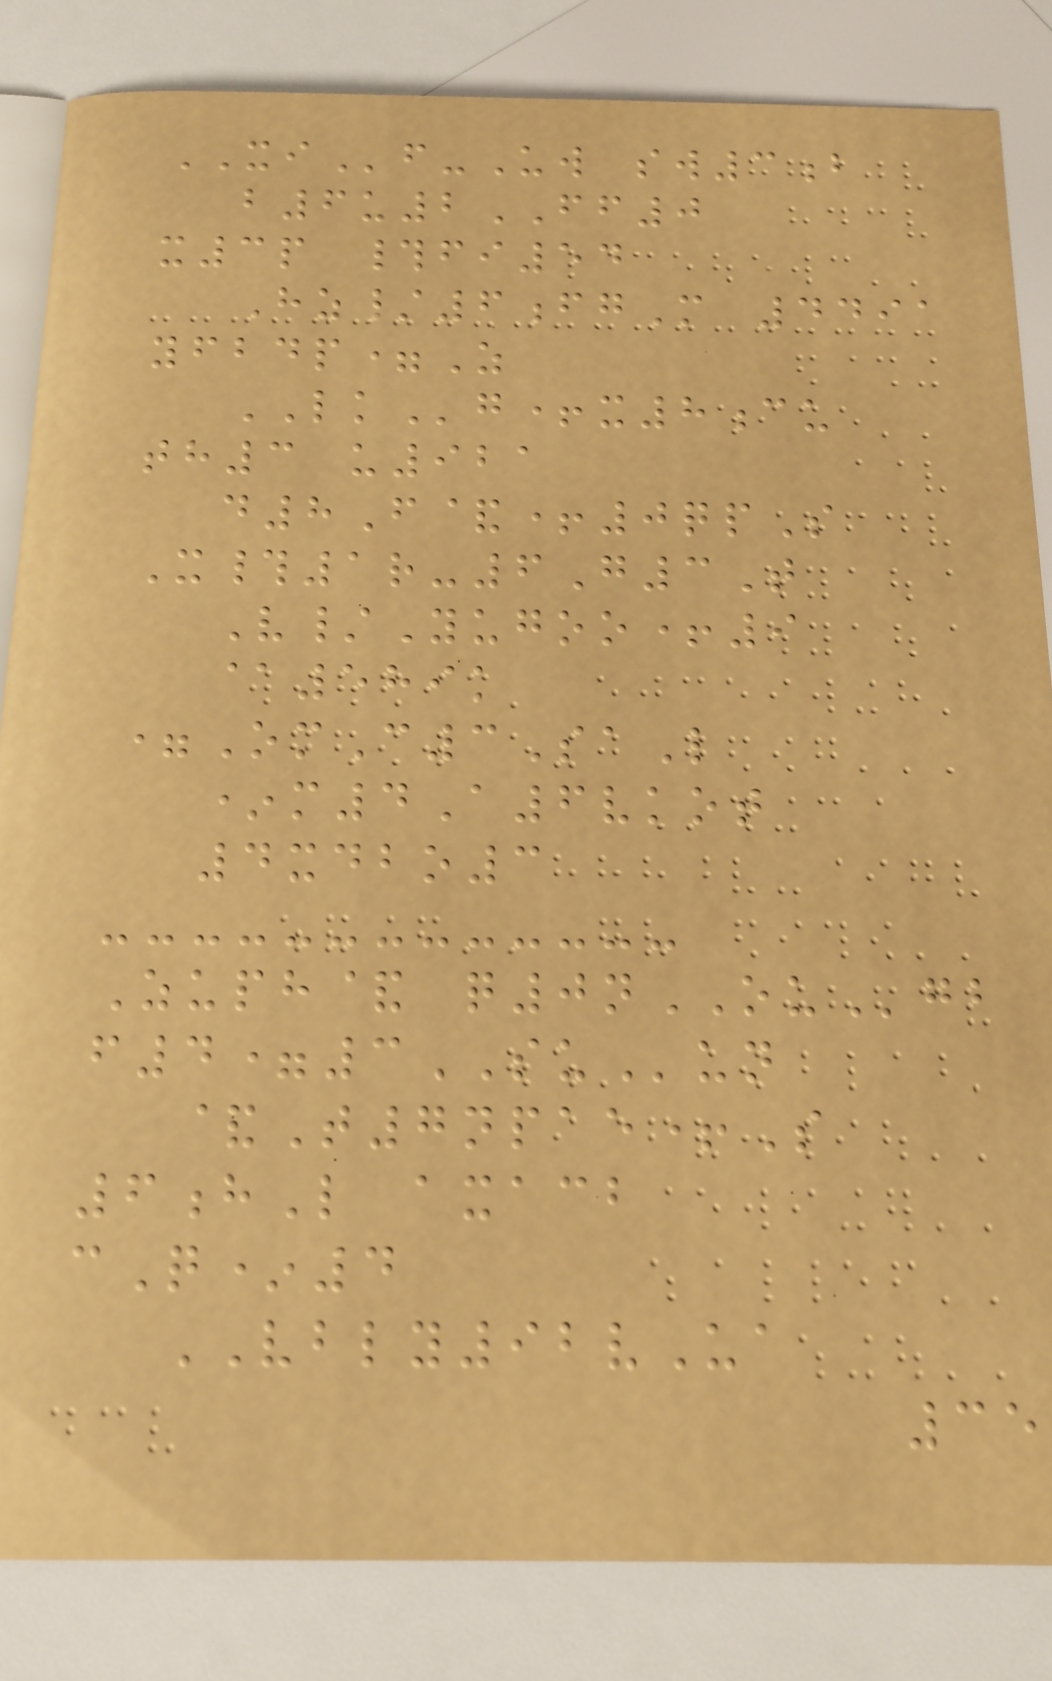XIf-Uw sw3b
b6u2FF0
x3p #fi54
Hz/6fgM 4491
yfbdp=Z
LKg+x8cu
th3 u921
d8F&+0qpS
X#1r-6G3T
V/Yugoo+9
@589k
=OmC3SaL
*m4A6vkot
4xdbo3
Zuph& q0nOUgb
f4=3SUun
&T7npae+S
6hL axacb
cQ*4
VBLY92vUa
35
